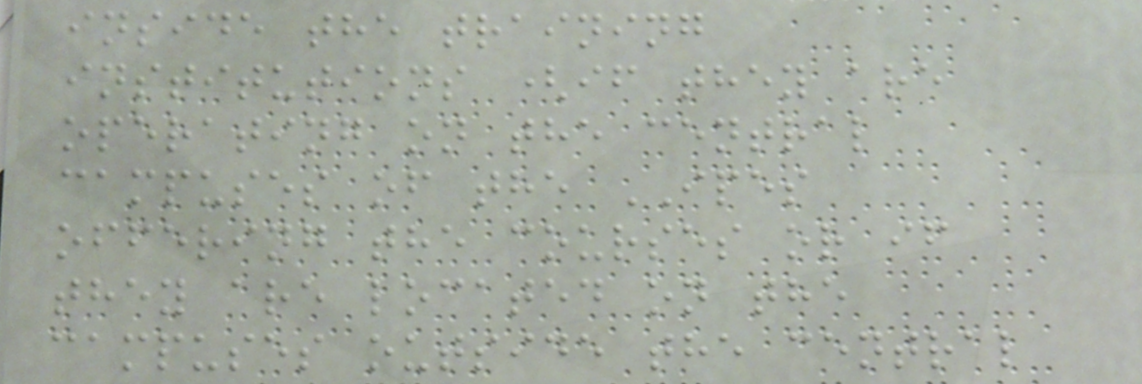inside the training
institutions (if they are
operating on the central
campuses of the IPES
offering the courses or if
they are located on the
campuses outside the central
